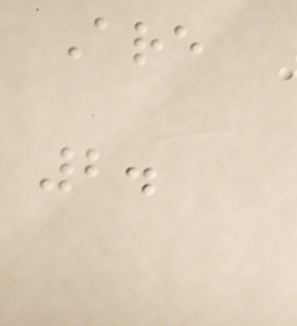Are
2.
